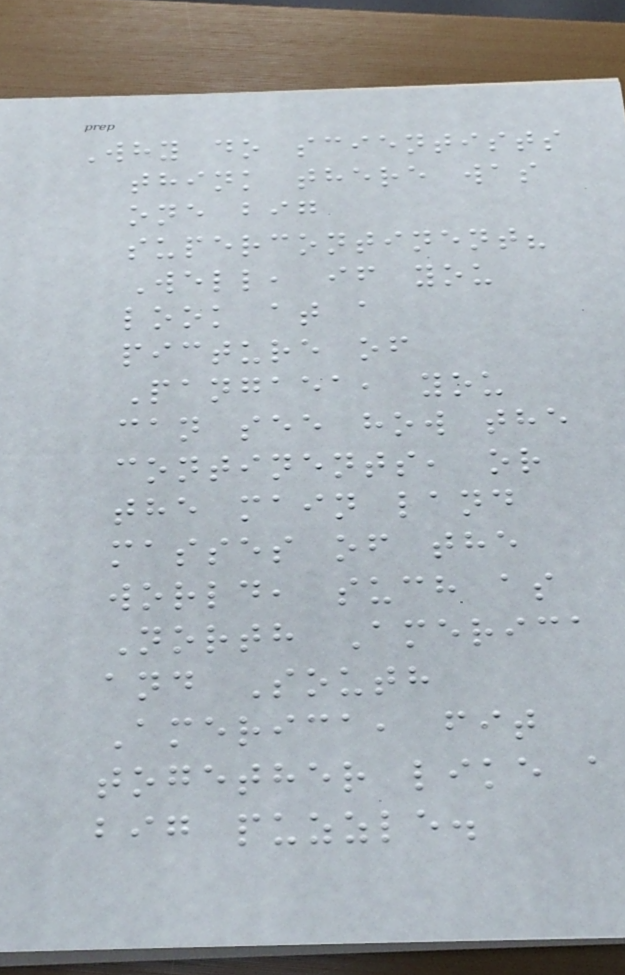Why do scientists
think there was
one big
supercontinent?
Well, if you
look at a
picture of
Pangaea, you
can see how the
continents, or
the main land
masses of the
world, such as
North America
and South
America, fit
together like a
big puzzle.
